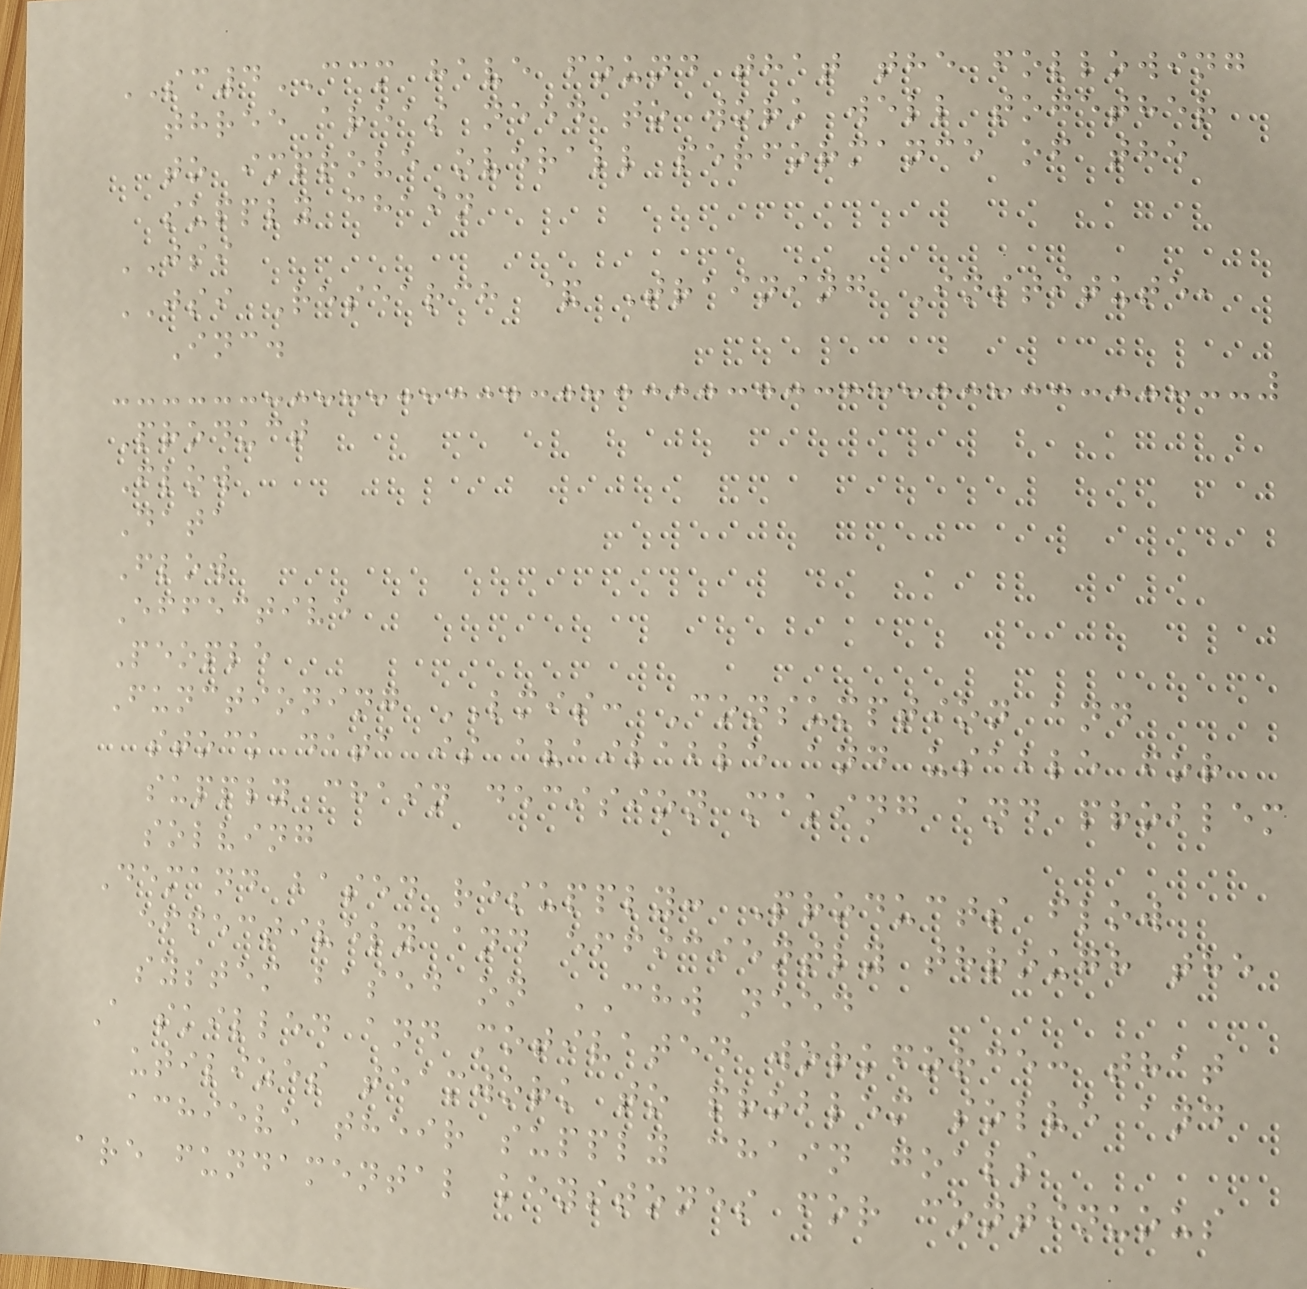SC4CCM have found that the following
three areas need to work well together
to improve overall performance of the
supply chain
JSI
JSI Research & Training Institute,
Inc.
Product
Flow
Data
Flow
Effective
People
Functioning LMIS: Consumption and
stock data is available and usable for
supply chain decision making and problem
solving
Demand based resupply: Products flow
effectively and efficiently through the
system based on CHW need
A skilled and motivated workforce: that
utilizes teamwork to problem solve and
achieve their supply chain goals
are fundamental keystones for continuous
